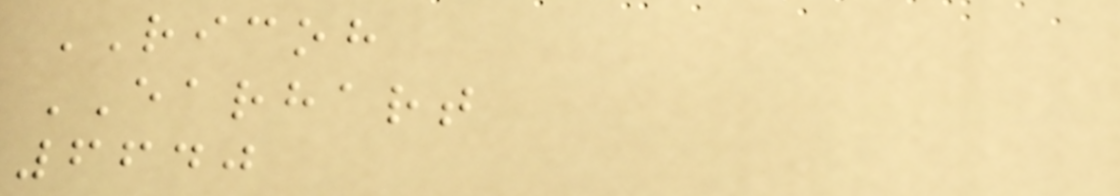RICOH
EARHART
6640
